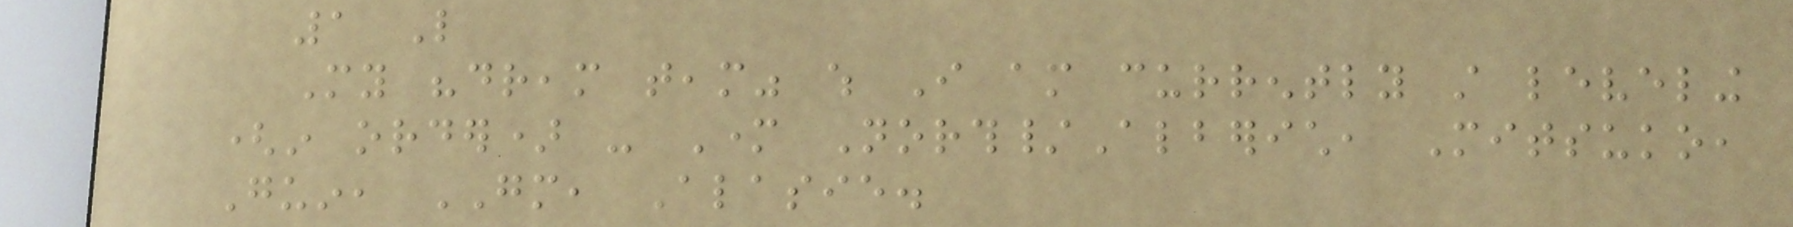1 Like
My "dream team" which I am currently still leveling
(in order) - Mother North/Alberich, Mitsuko,
Guin, GM, Alasie.
